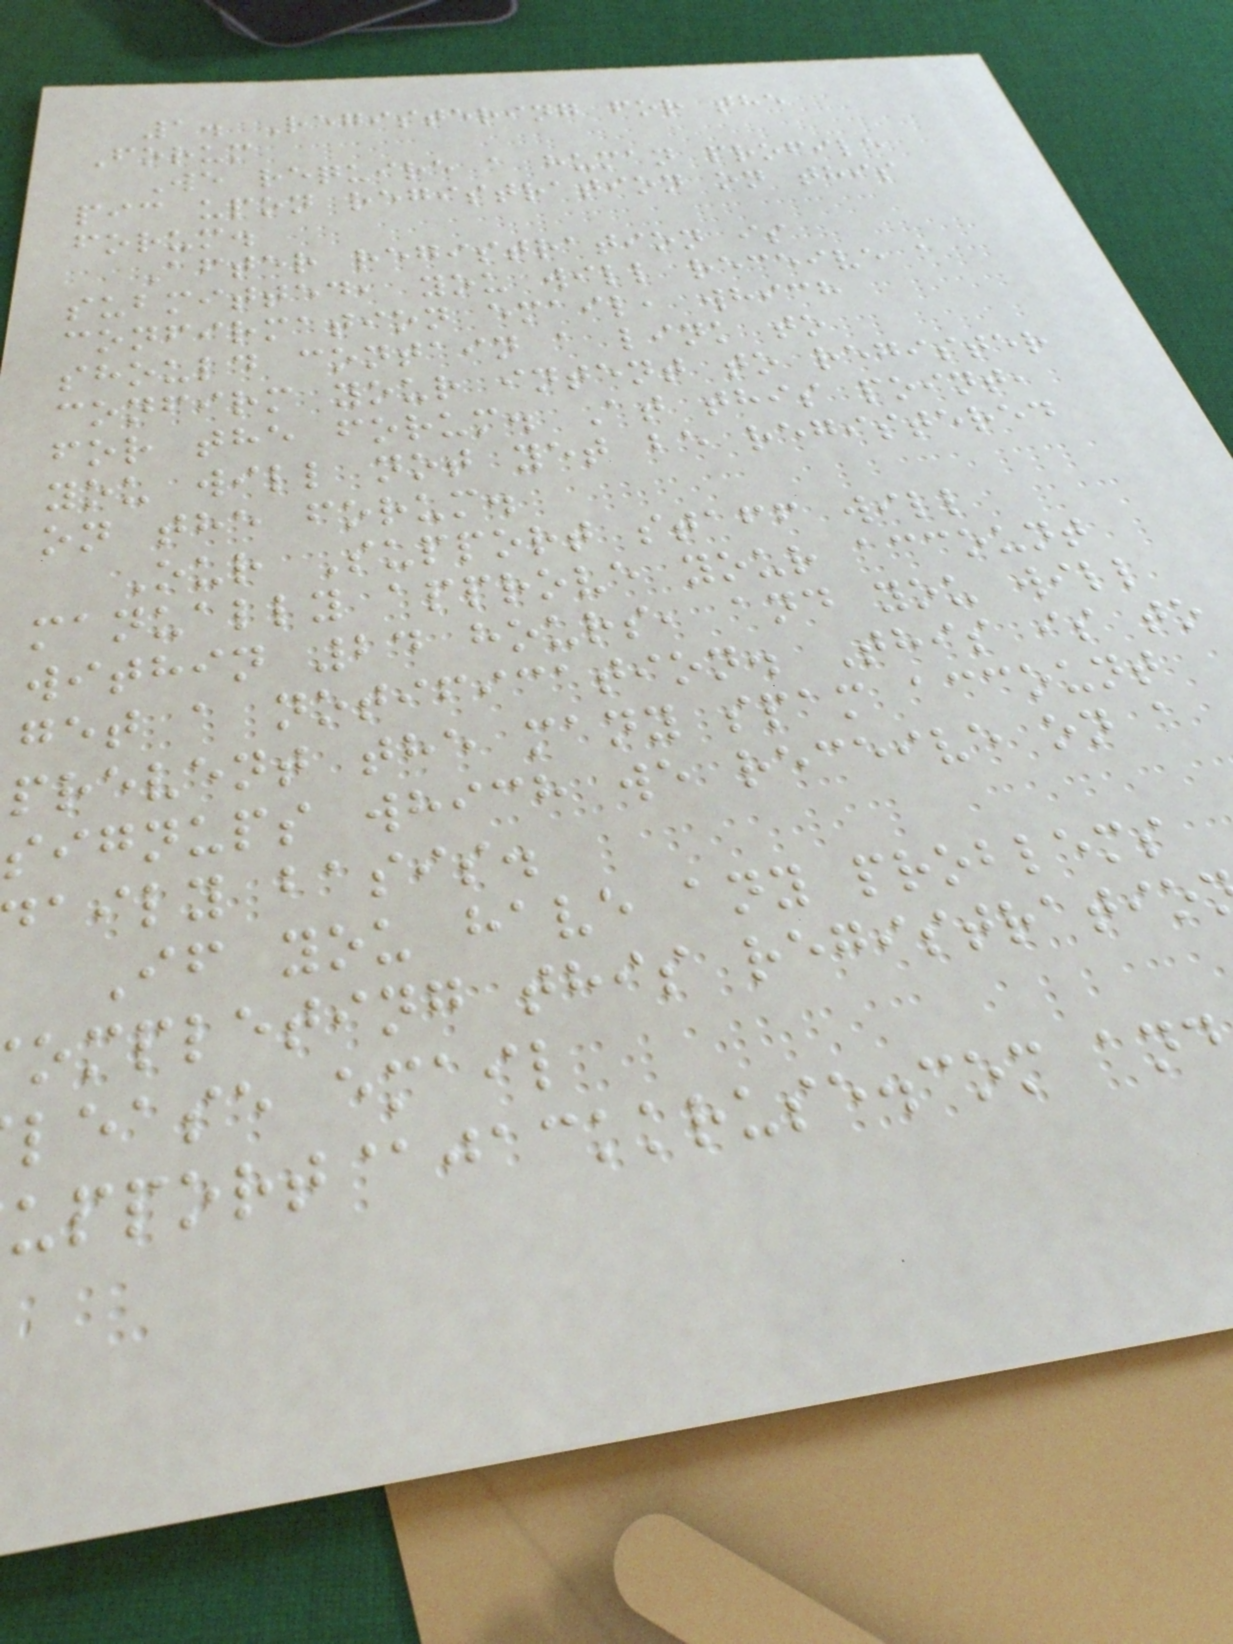1. Registering for the
Forum
We require a human profile
pic upon registration on this
forum.
After registration is
submitted, you will receive a
confirmation email, which
should contain a link to
confirm your intent to register
for the forum. At this point,
you will not yet be registered
on the forum.
Our Support staff will
manually approve your account
within 24 hours, and you will
get a notification. This is to
prevent the many spam account
signups which we receive on a
aily basis.
If you have any problems
ompleting this registratio
lease email
upport@jackkruse.com and
